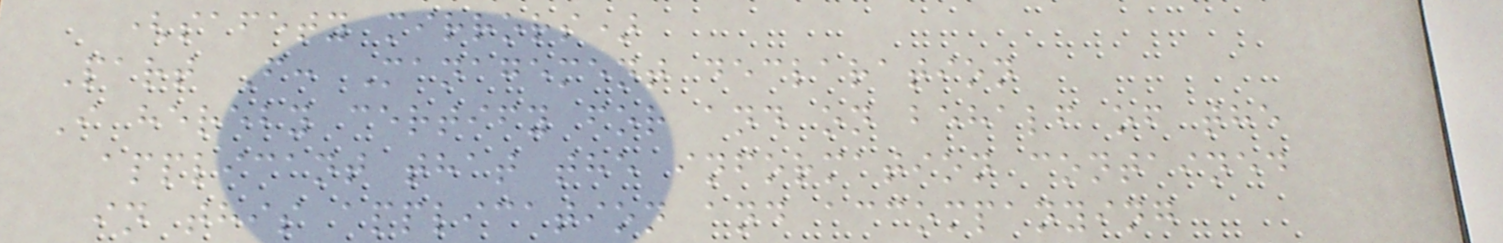(safety mirrors)
Part F: Management declaration
I hereby certify for and on behalf of the
applicant that the information contained
in this application and accompanying
